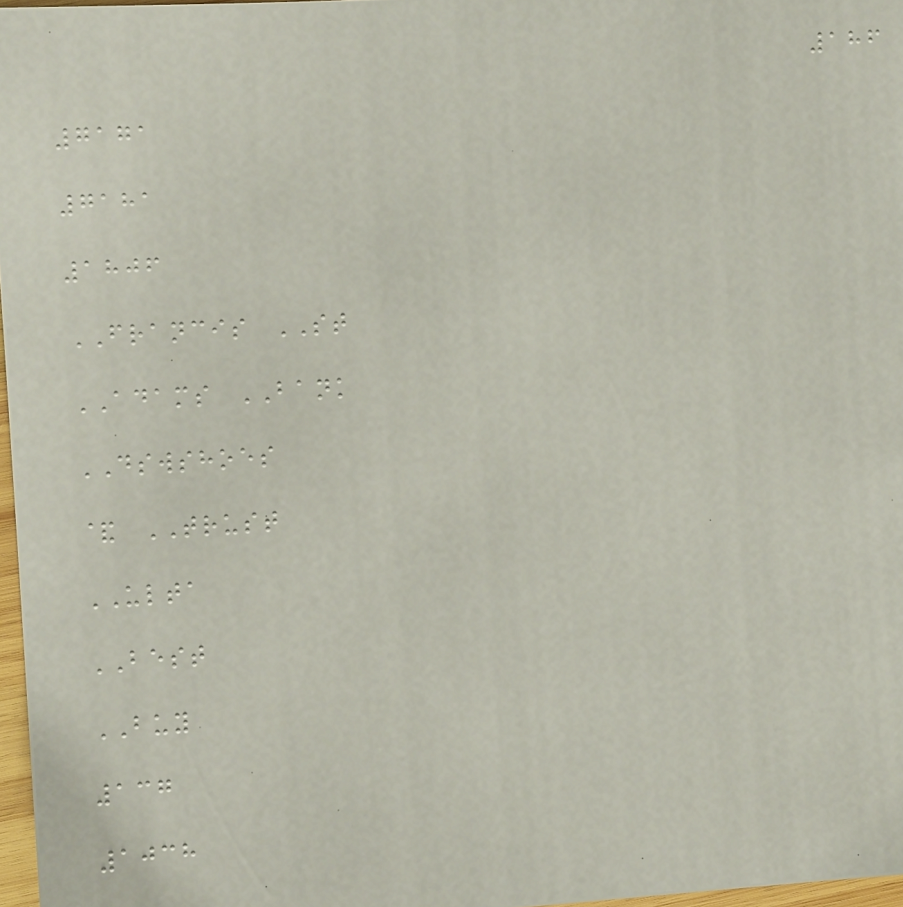186
7171
7181
1806
FRANCIS ST
ADAMS BANK
DSWSHOES
& TRUST
ULTA
BEST
BUY
137
1038
